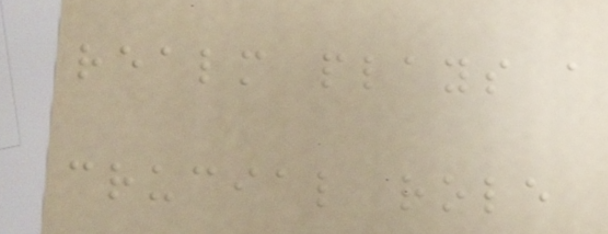realm plays a
crucial role
